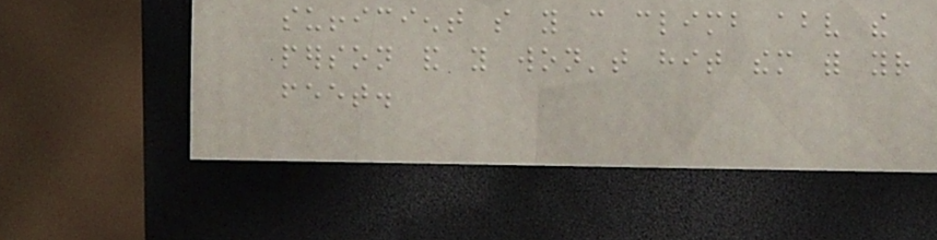sufficient so you can climb above the
person and you won't hit them with your
feet.
